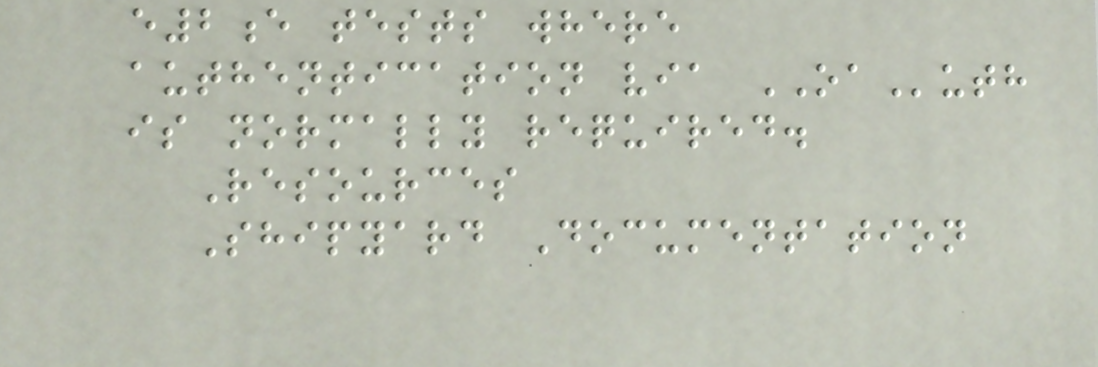e2e tests where
authentication via OAuth
is normally required.
Resources
Shipyard Documentation
